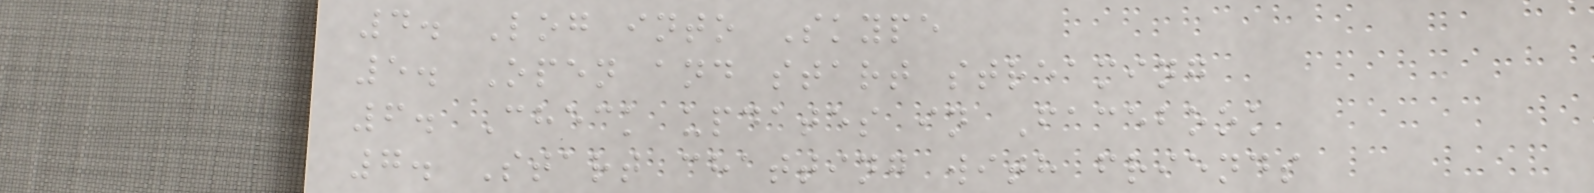4. Log into Skype
5. Open and start streaming
6. Check updates in Facebook
7. Start chatting with friends
